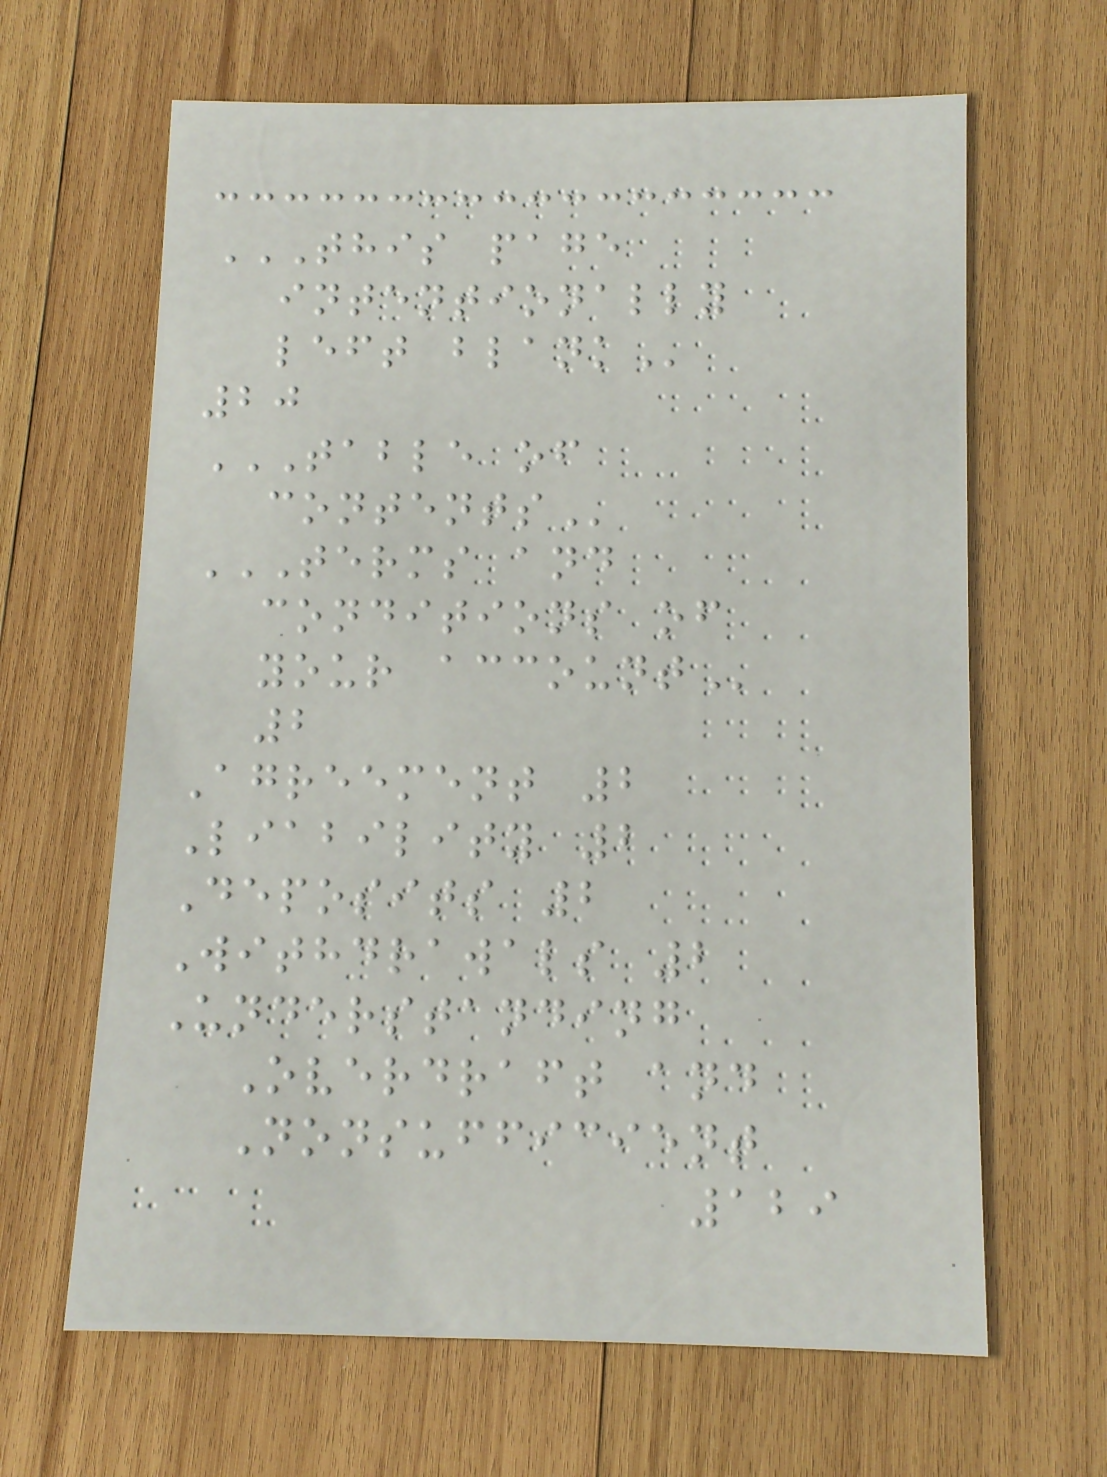THIS PAGE
INTENTIONALLY
LEFT BLANK
20
TABLE OF
CONTENTS
TERMS AND
CONDITIONS OF
YOUR ACCOUNT
2
Agreement 2
Liability 2
Deposits 2
Withdrawals 2
Understanding
Overdraft and
Nonsufficient
129
